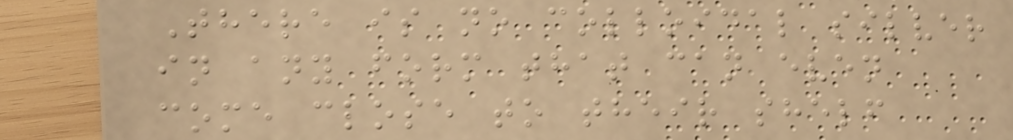There is no colloidal silver
in any form that can even
come close to their shelf
